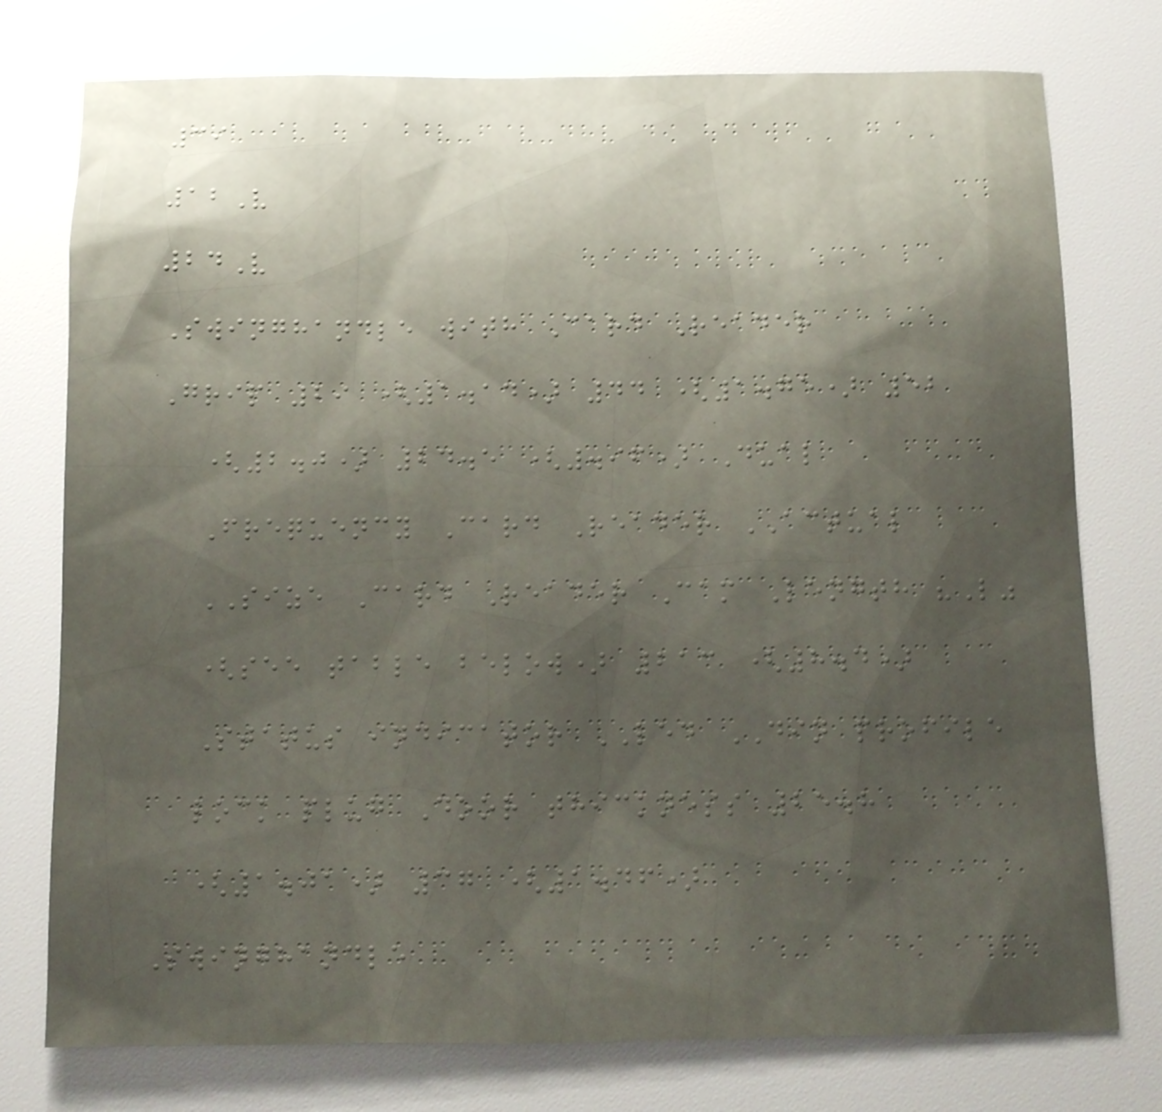39
12V
24V
Swinghandle with Card Reader
Grip 29 (1.14) 44 (1.75) 52
(2.0) 24.5 (.96) Dual
Frequency Card Reader ACTUAL
SIZE Card Reader Cam Length "L"
(see table below) 213 (8.4)
Status indicator LED DIN profile
lock plug Door thickness 25.8
(1.01) 37 (1.46)
Swinghandle
